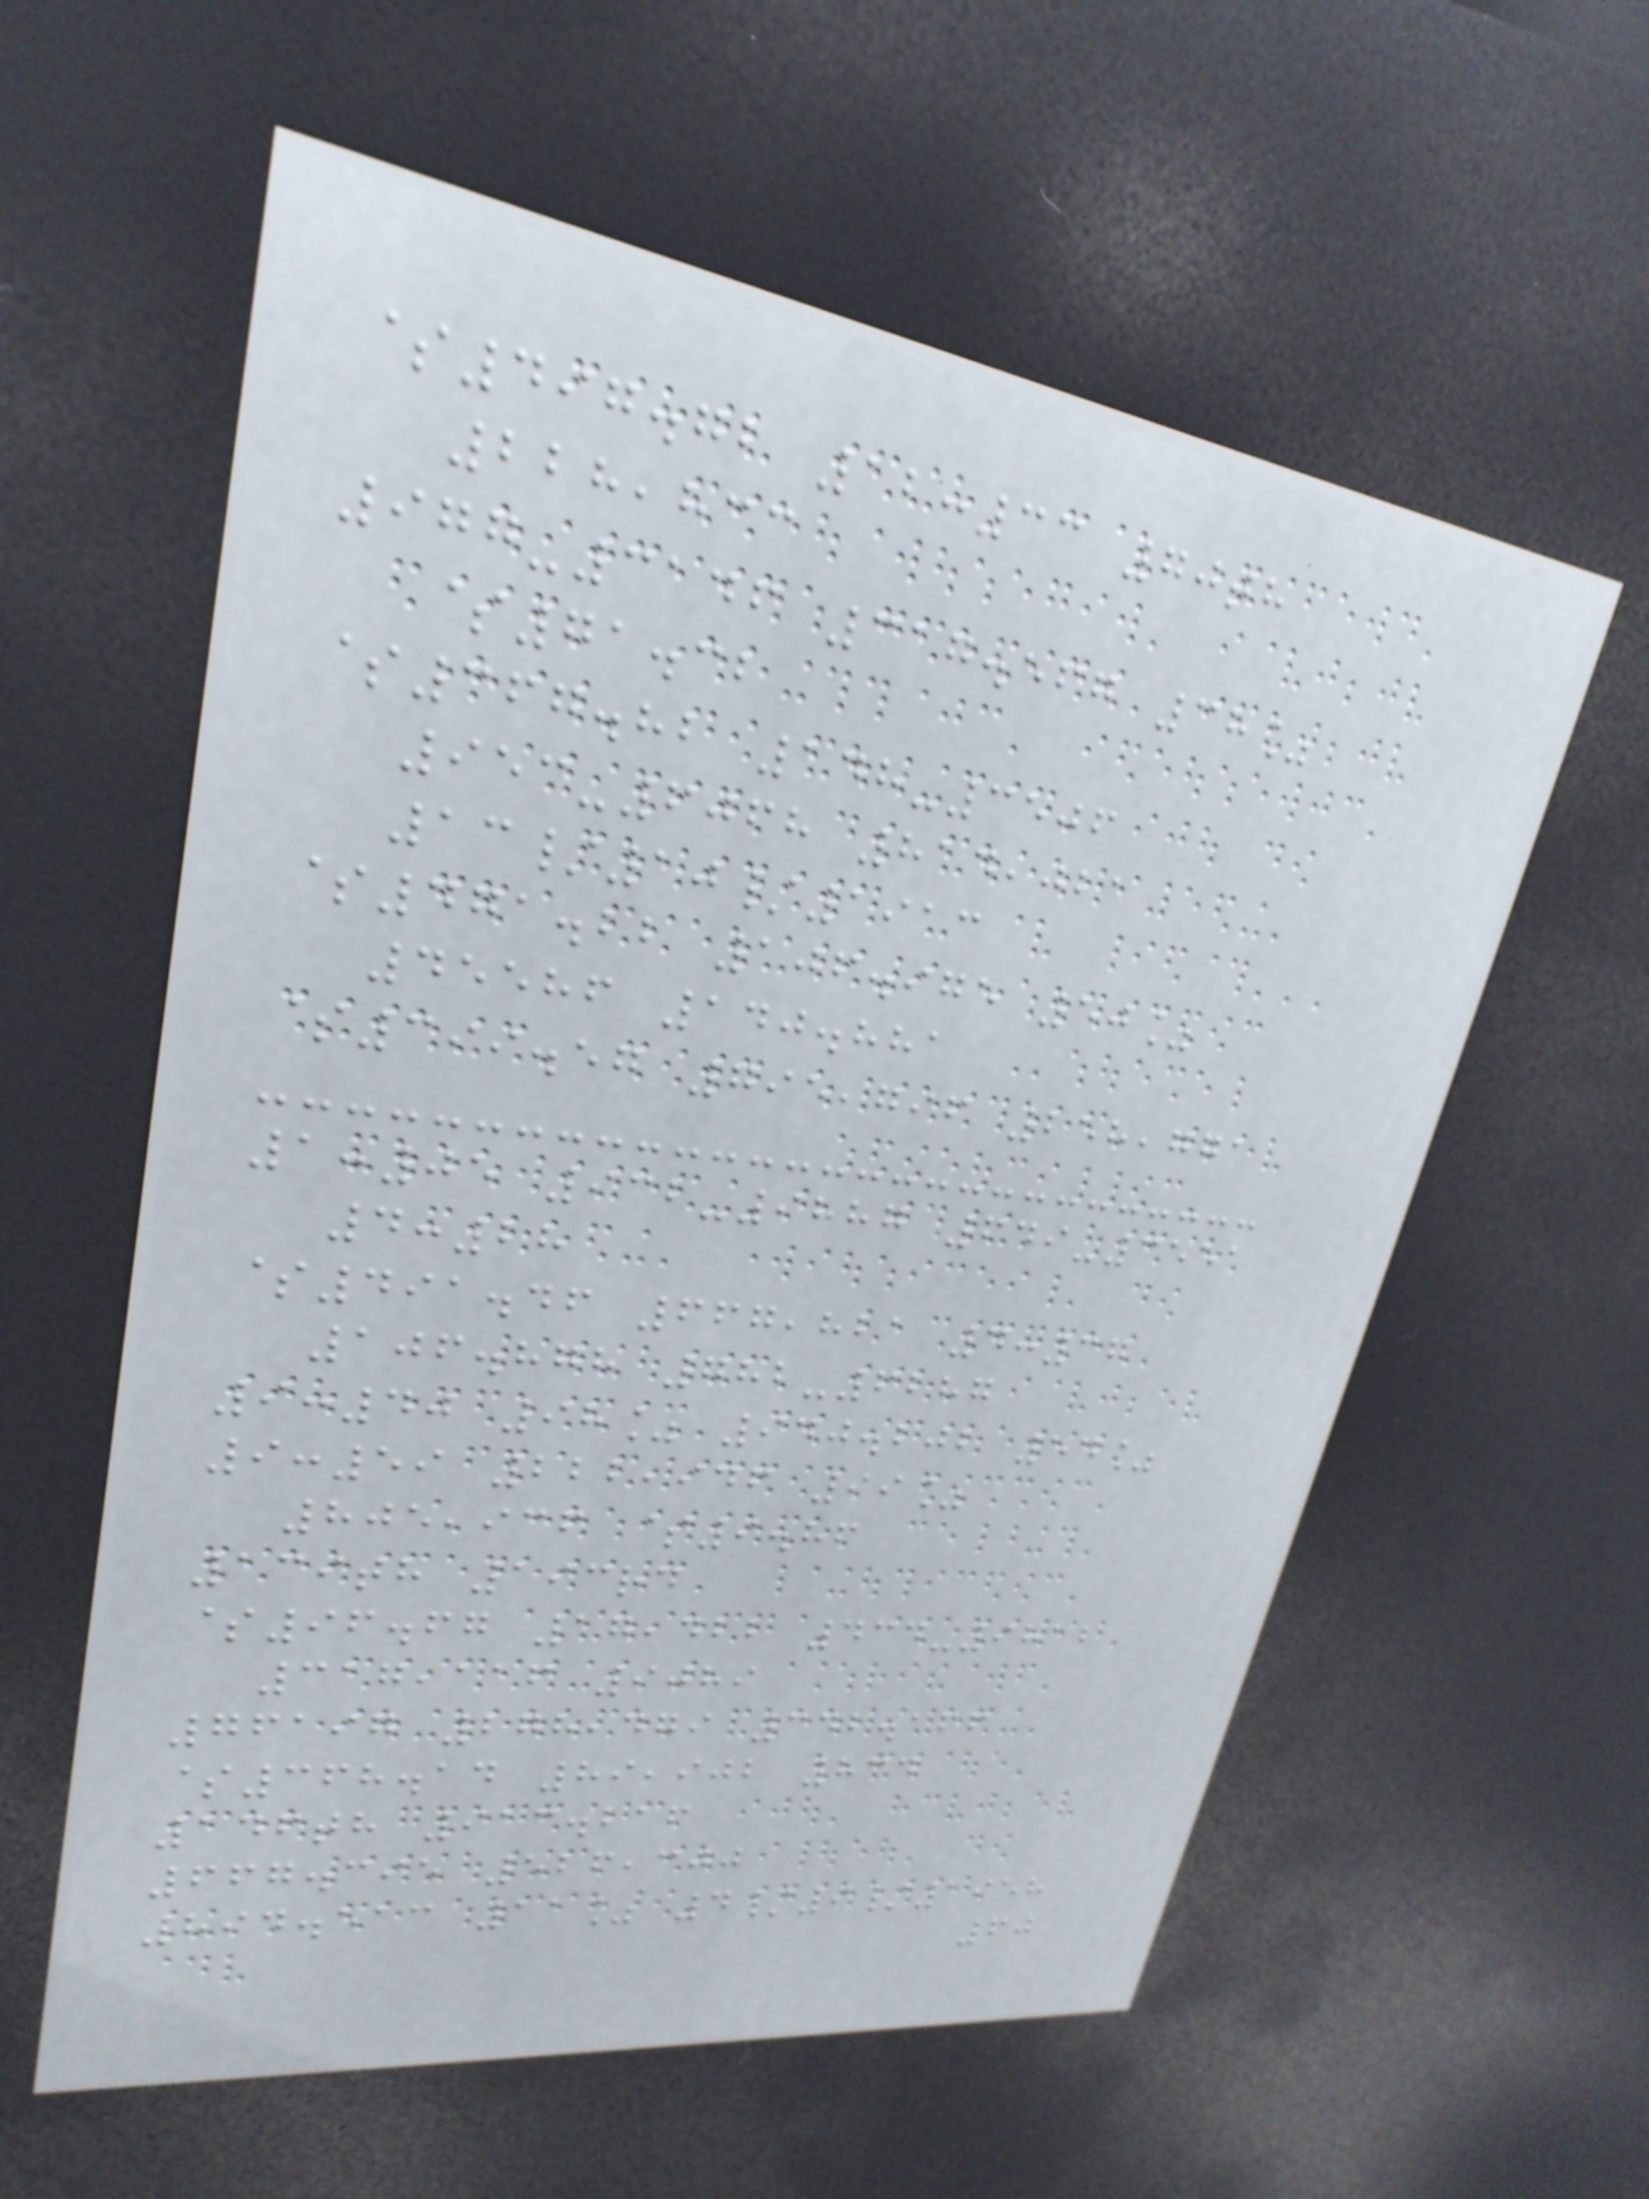$497.72 12:33 70th
228,833
977-3146 317.567 38%
$71.32
$367.82 148-3506
953-6068 814,021
13/10/1913
$471.22 106.975 50%
45586 140.881
$399.57 795,796 258,771
1:05 932-9887 649-3551
4:28
$491.46 667,821 4:37
106.878 782-6287
9:40 98% 940.202 54%
9:59 222,946 99%
805,936 $9.86
139th 193rd
$96.67 17,422 434-9812
317,116 9089
76197 278,479 342.166
$368.14 89,902 834
146th 913.216
667.395 526,300
894.513 11% 4/9/1958
60
